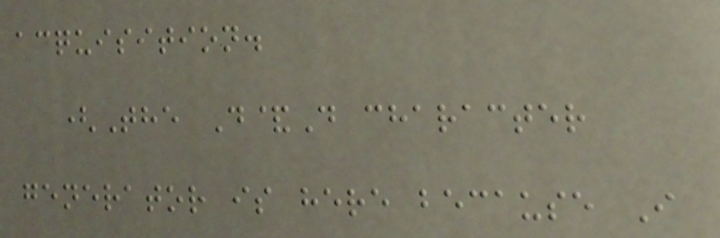acquisition.
(The D&D character
generator is here because I
